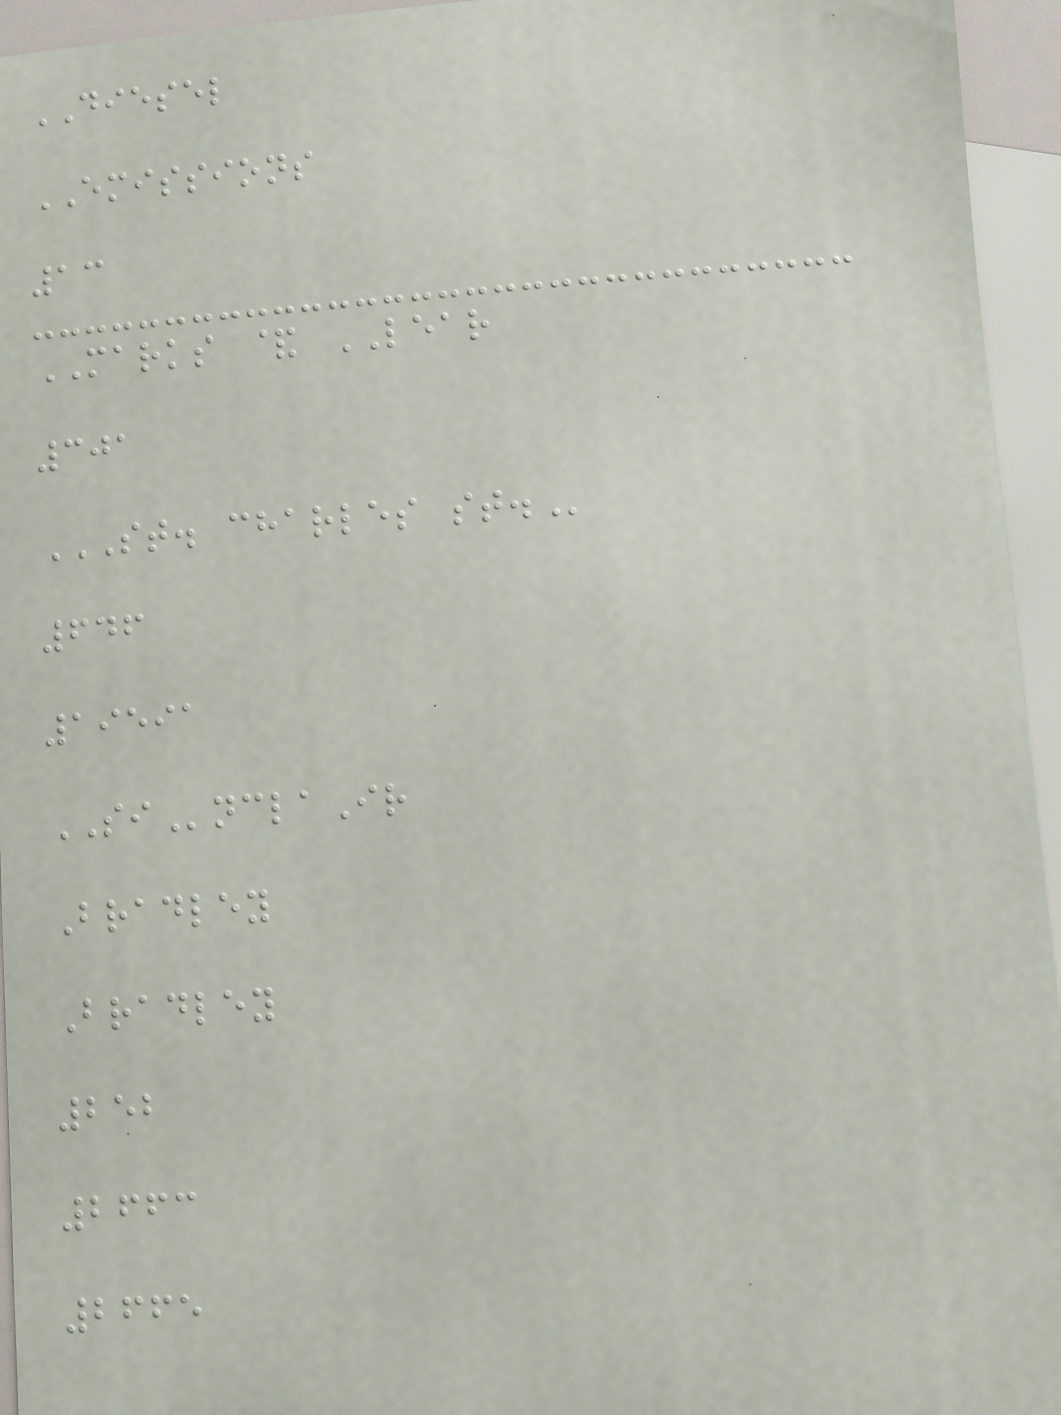DIESEL
EMISSIONS
13
MARKS & LEAR
301
ST. CHARLES ST.
646
19591
SInclaIr
Bradley
Bradley
252
2663
2665
